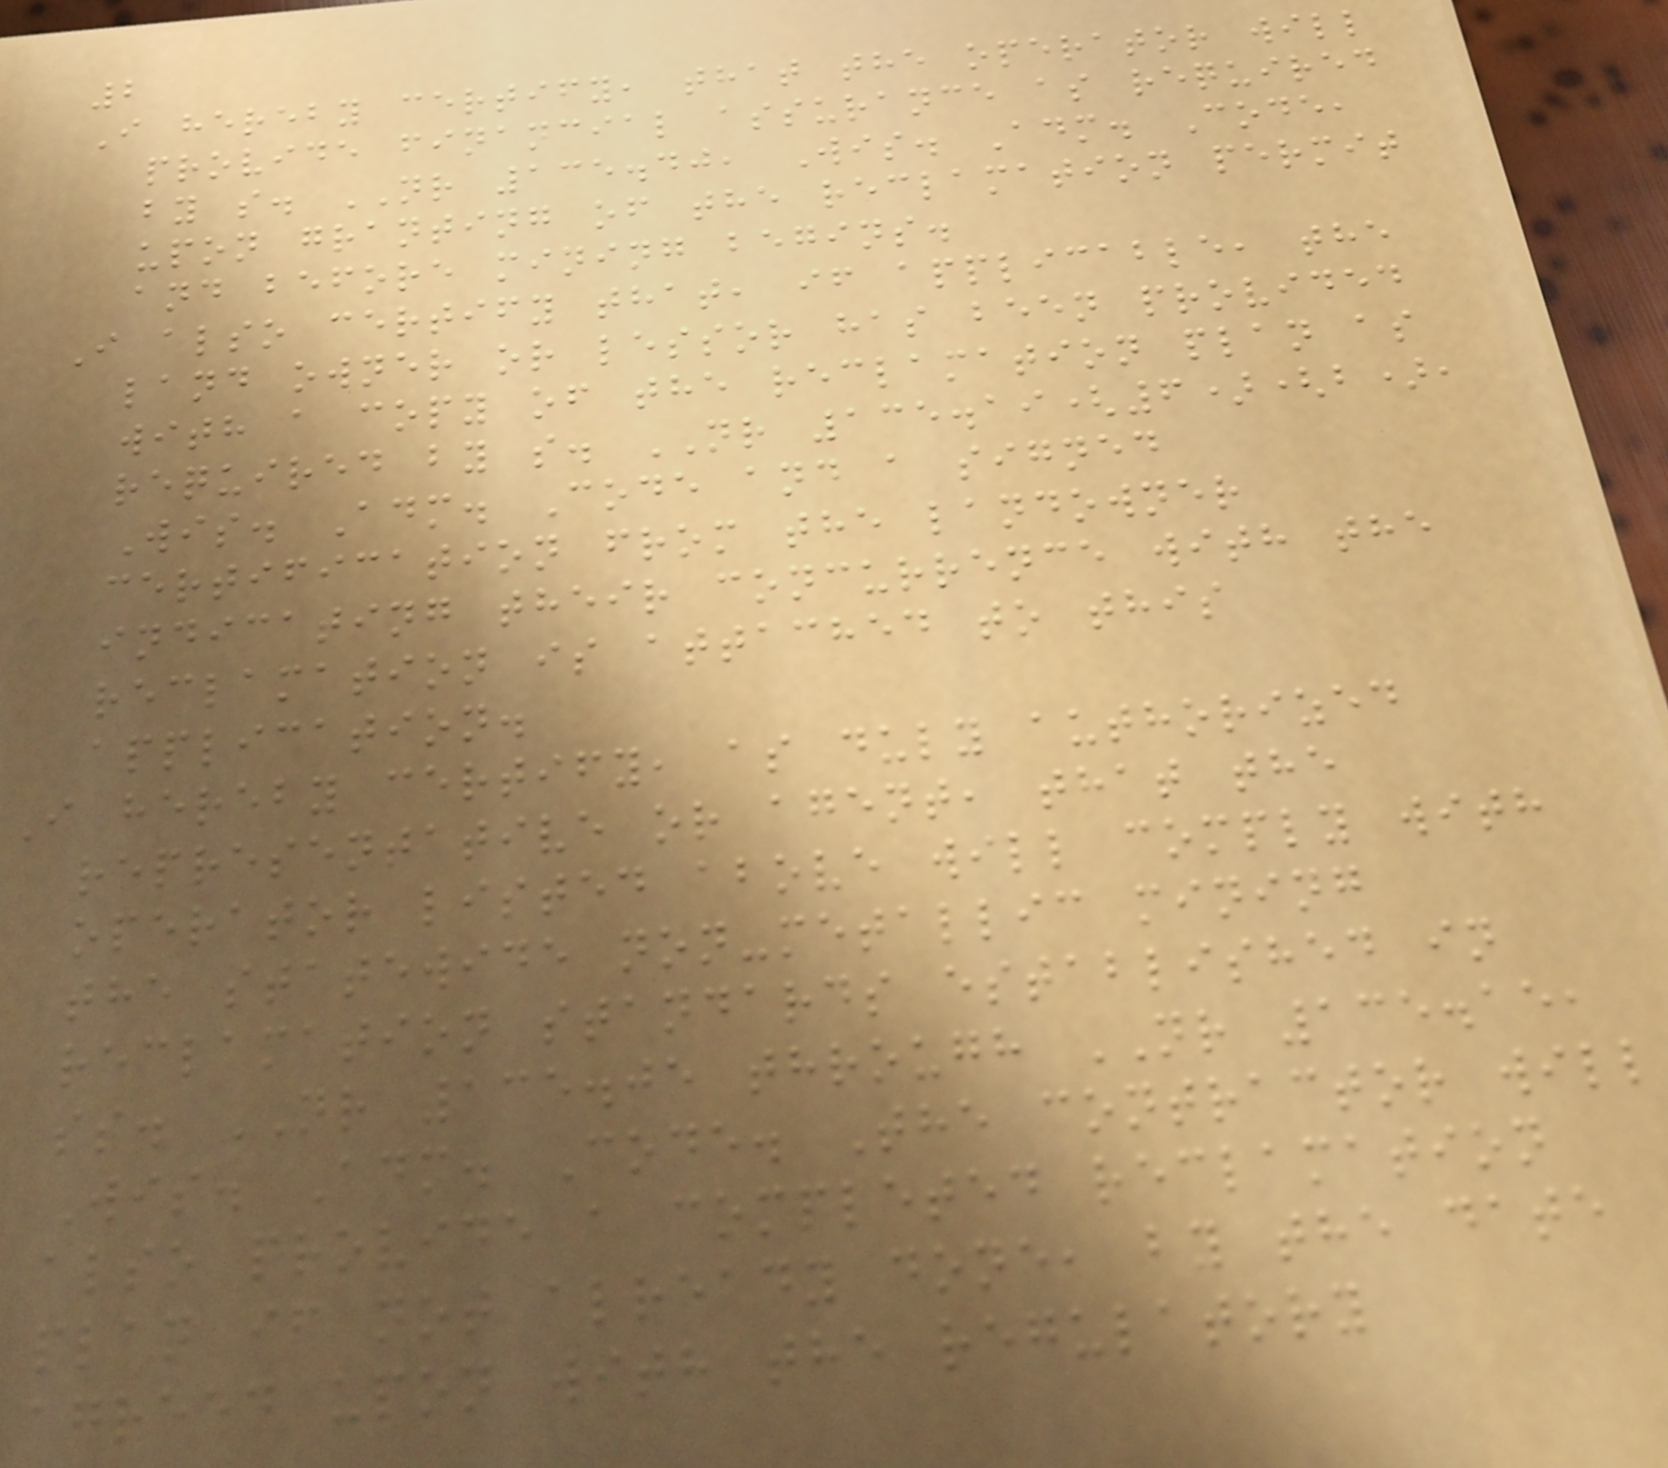2
I hereby certify, that the operator will
provide financial assurance as required
by s. NR 135.40, Wis. Adm. Code,
upon granting of the reclamation permit
and before mining begins.
I also certify that, if applicable, the
land owner or lessor has been provided
with a copy of the reclamation plan as
required by s. NR 135.19(6)(b),
Wis. Adm. Code and a signed
certification from the landowner
indicating their concurrence with the
reclamation is attached to this
application.
I hereby certify, as duly authorized
representative or agent, that the
operator listed above will comply with
the statewide non-metallic mining
reclamation standards established in
ss. NR 135.05 through NR 135.15,
Wis. Adm. Code. The contractor will
also provide a completed reclamation
plan if not already done, by the date
agreed upon with the regulatory
